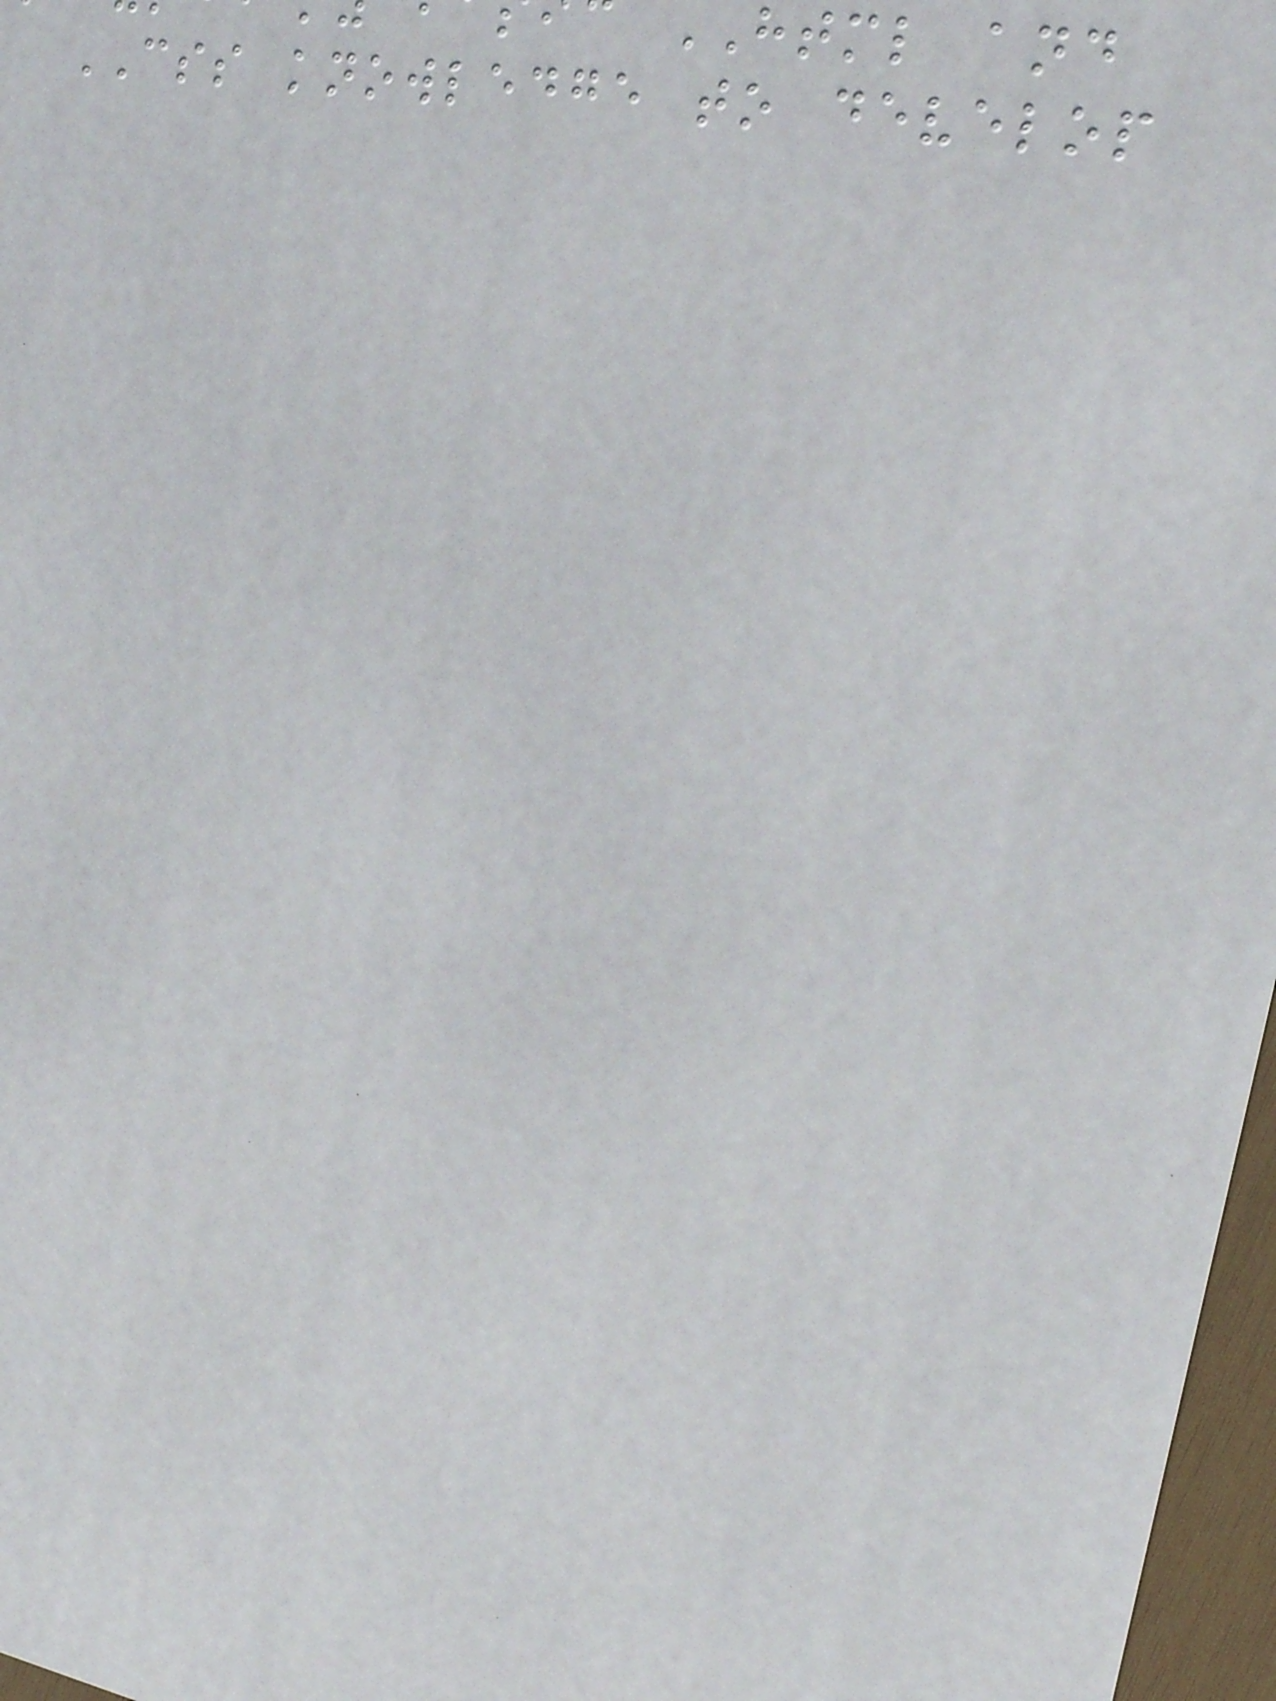HTML and
CSS knowledge to develop
